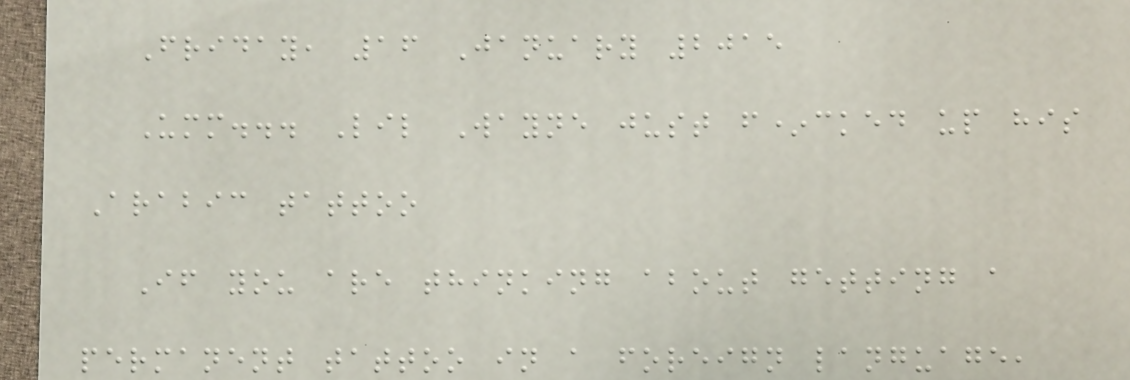Friday, 16 January 2015
Umm... Lil Wayne just f*cked up his
Arabic tattoo
If you are thinking about getting a
permanent tattoo in a foreign language,
